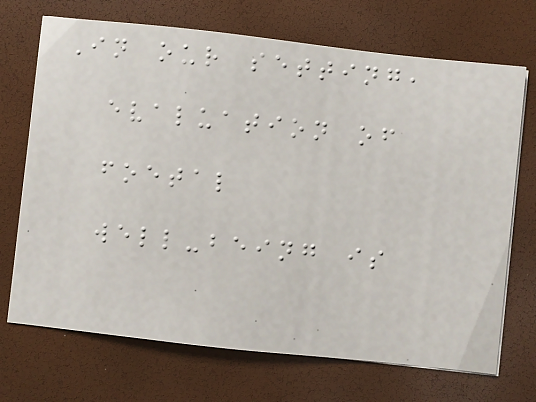In our setting,
evaluation of
foetal
well-being is
